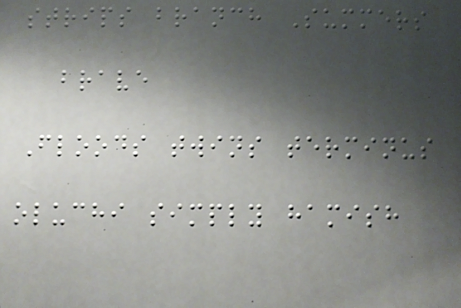strips branch Summers
brave
Floods twins terminus
oluchi simply hamish
